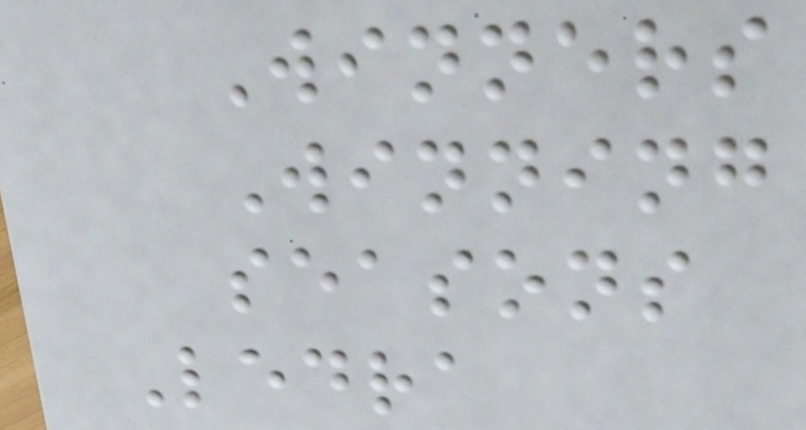Winners
Winning
seasons
Ledra
